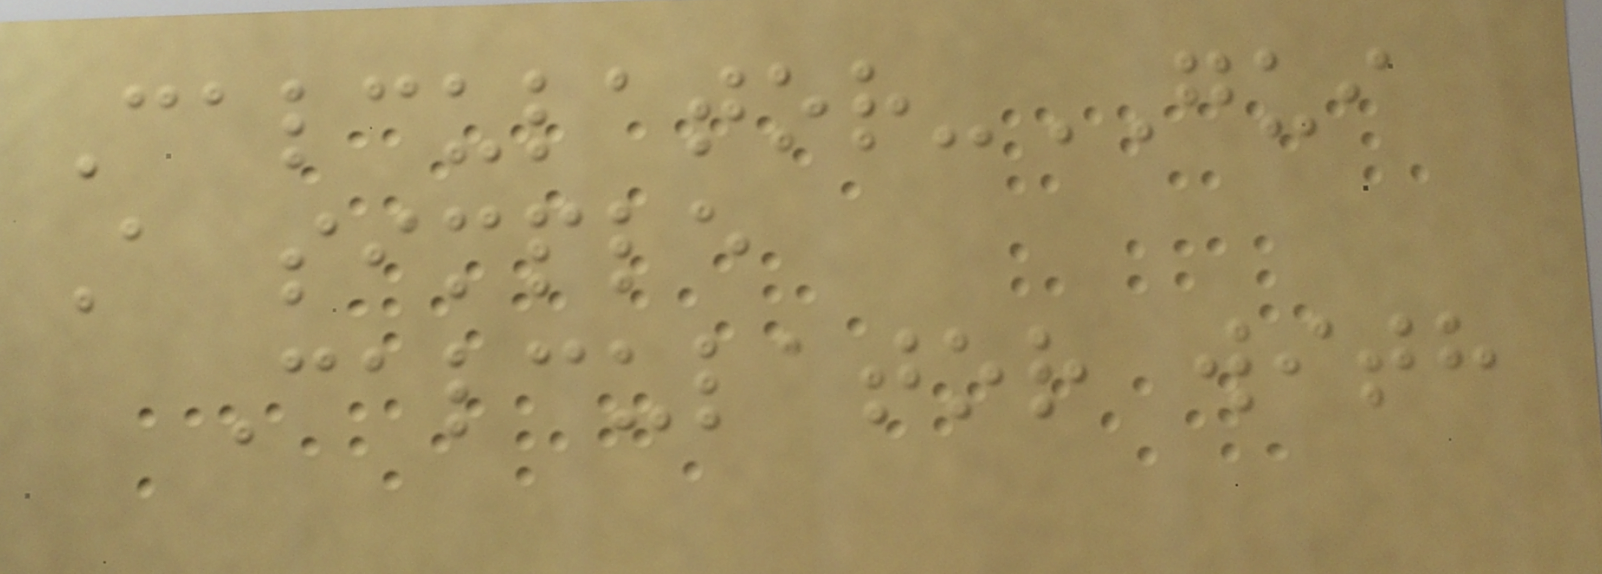Calculator-GUI
A simple
Calculator with
